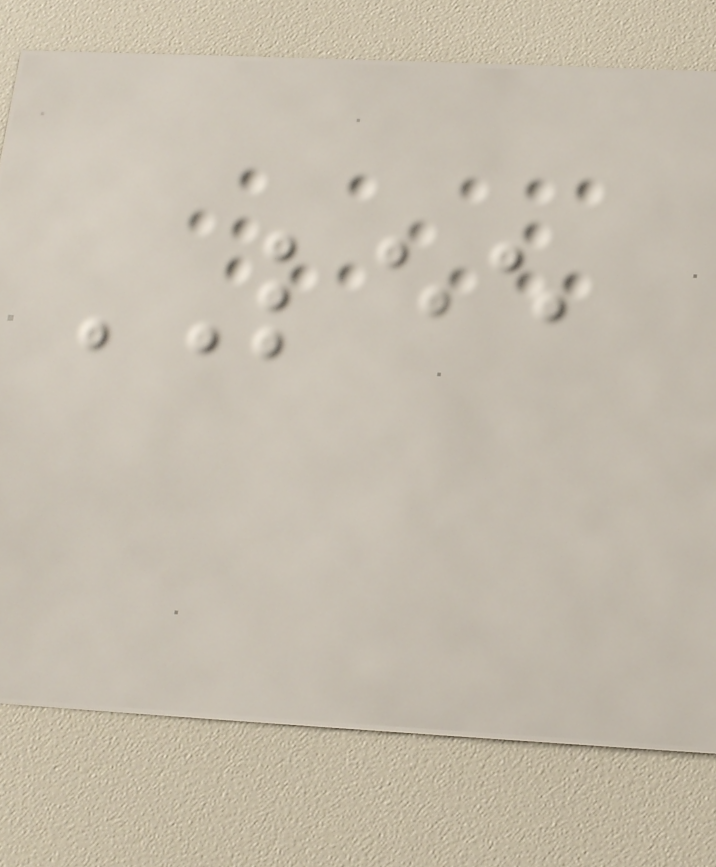LEE
